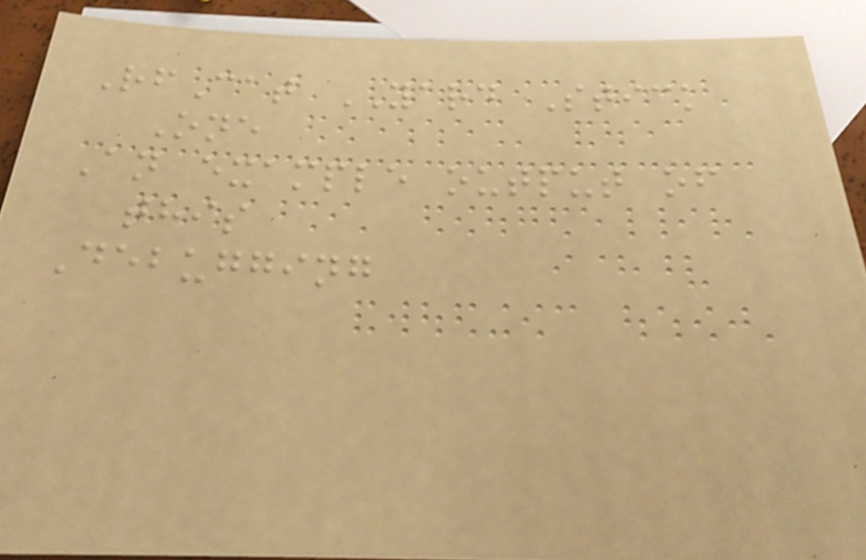RfCat YARD Stick
One
An example output of
this
Debugging
